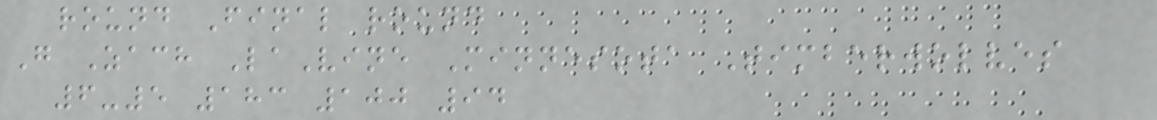round Final round
G Zach LaVine Minnesota Timberwolves
6-5 183 100 94
